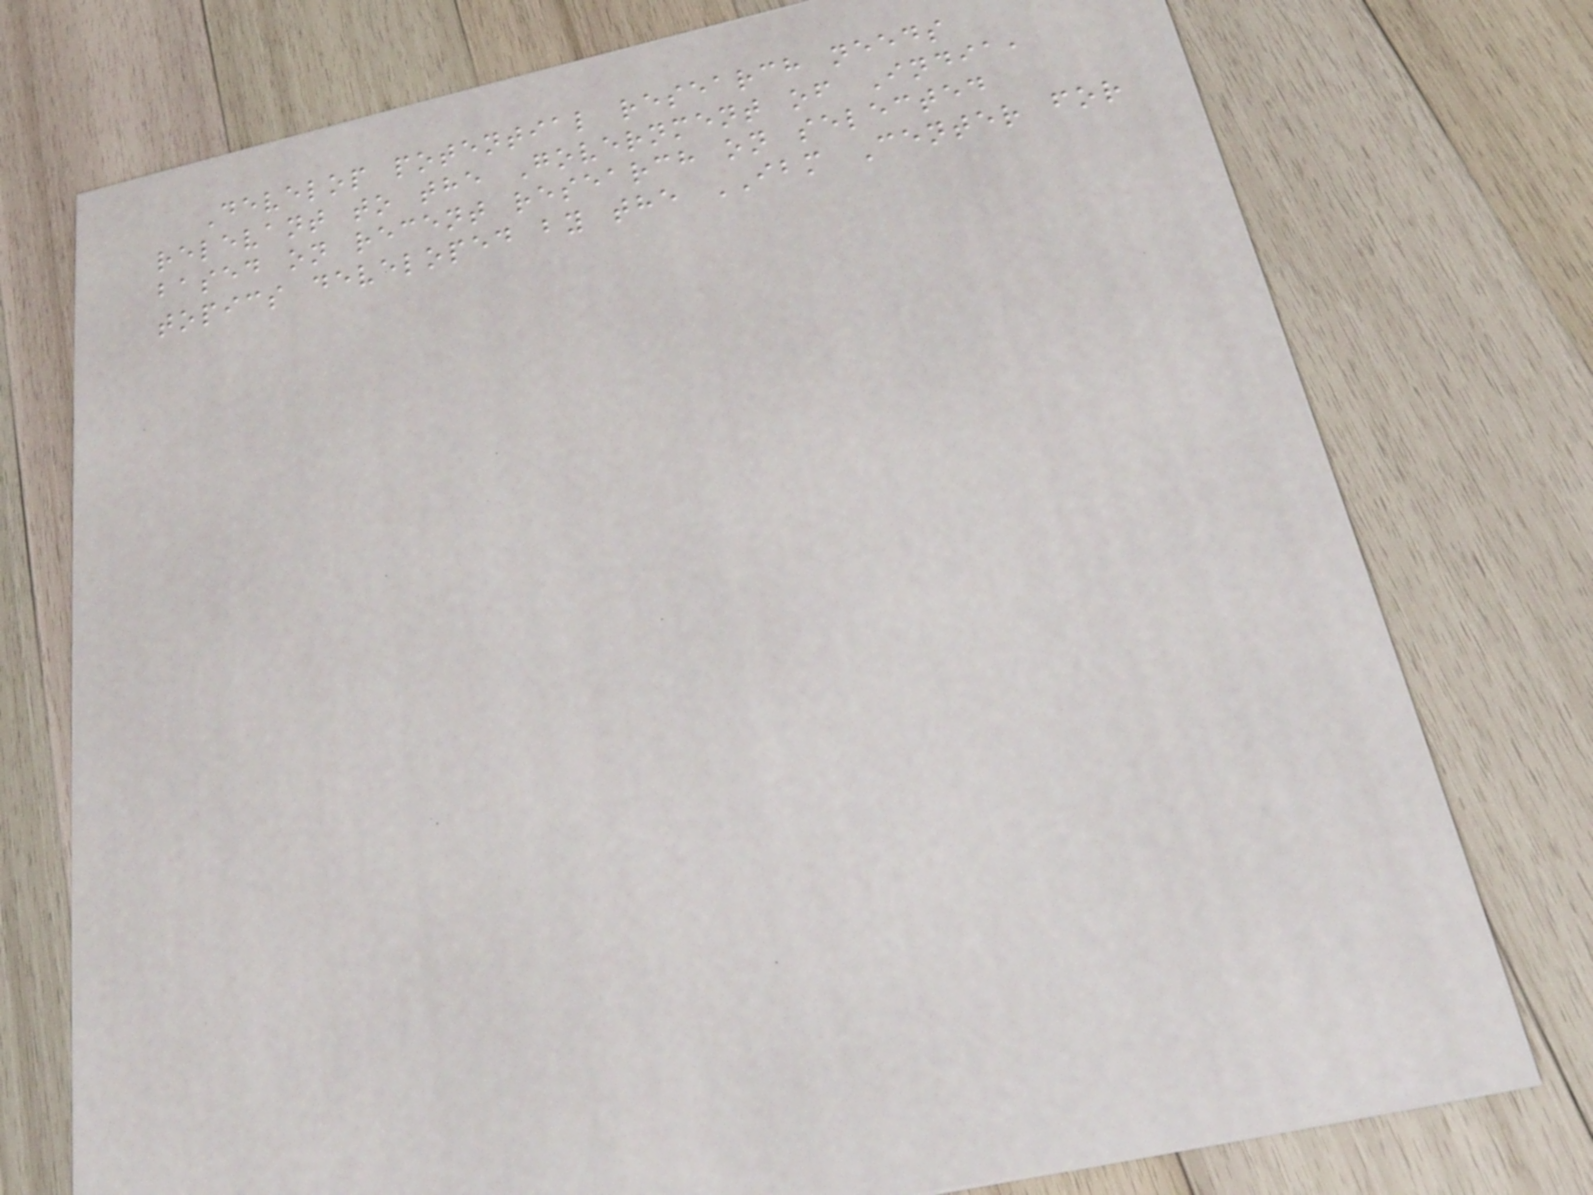Develop potential research needs
relevant to the Government of India,
based on recent research on selected
topics developed by the IBM Center for
